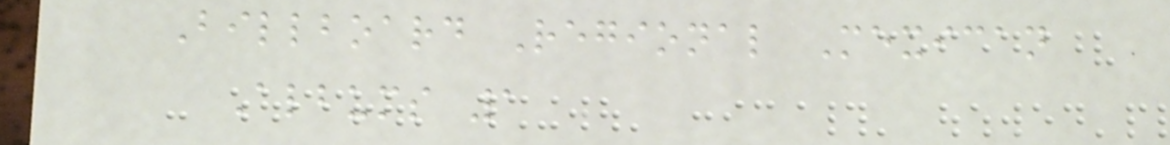Billboard Regional Mexican
Albums 1
